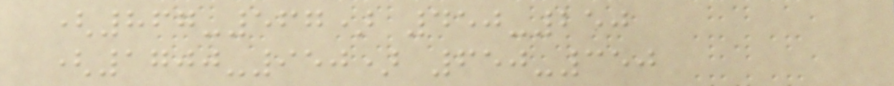(867-567) 450-250
(1700-950) 650-350
